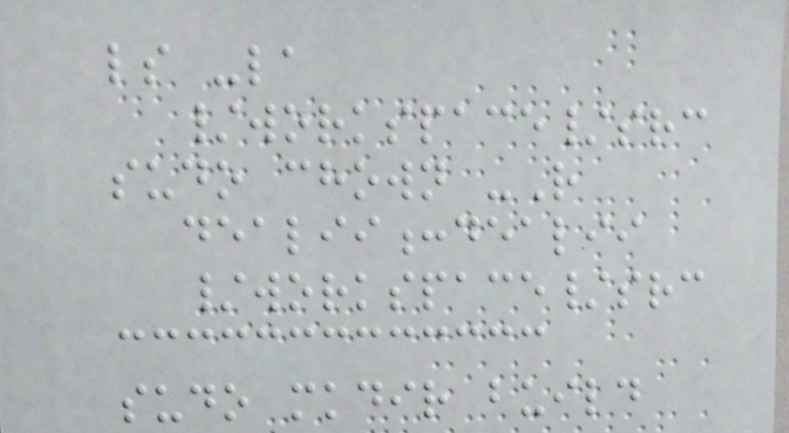ls -la
/workspace/src
sudo chown -R
dealii:dealii
/workspace/src
sudo mkdir build
